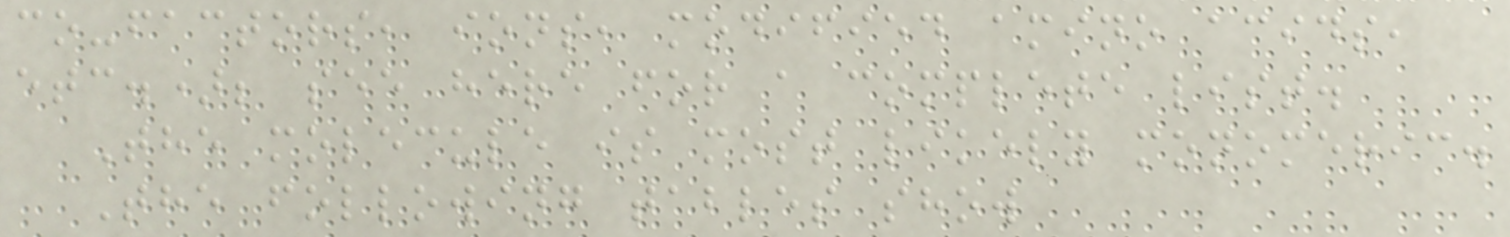co-factors, ions, modified amino acids,
etc.); see here for a complete list.
The molecule is most likely monomeric.
The following tables show
